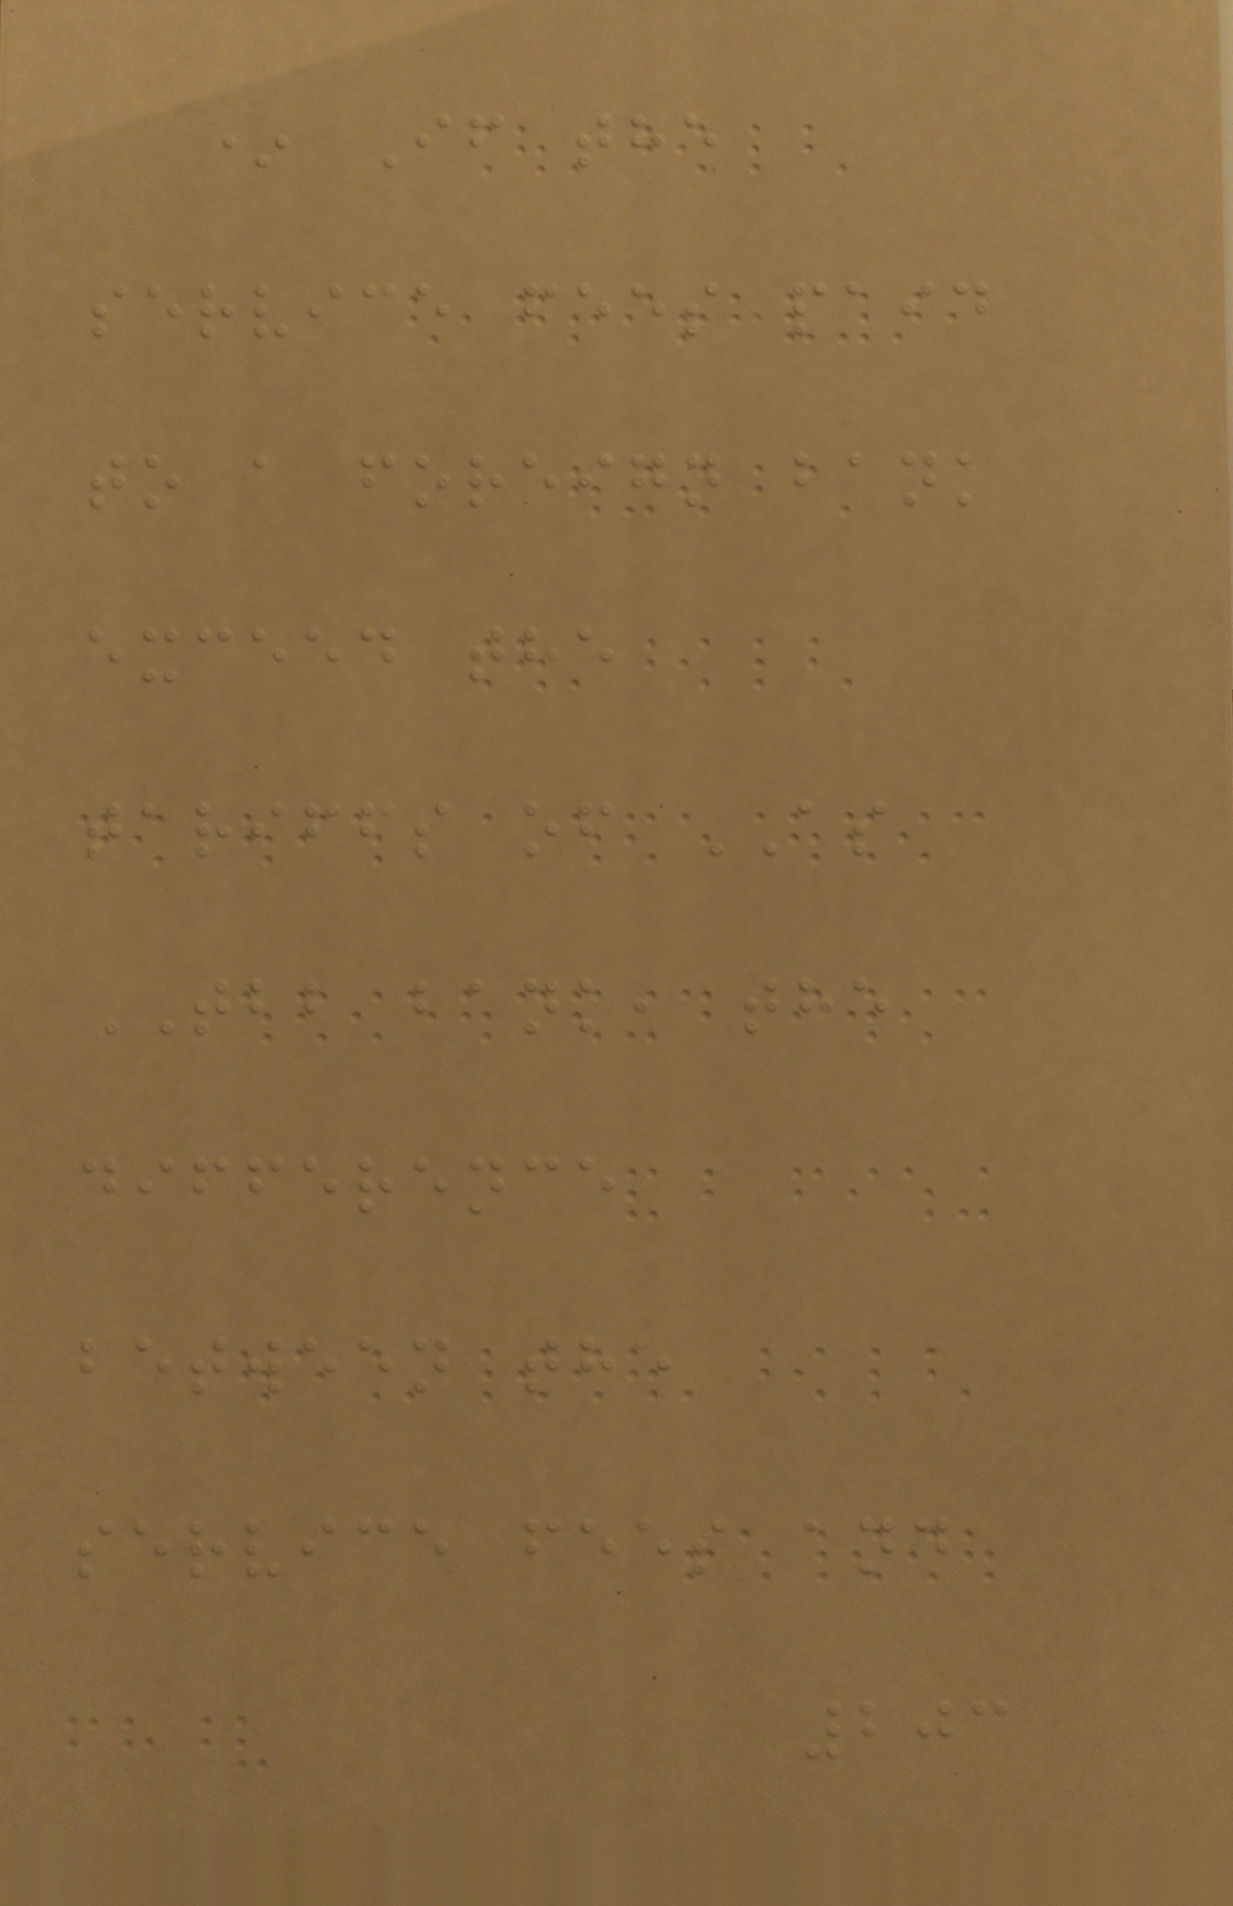* If the
service fees paid
to a foreign bank
exceed the
tariffs of AS
TBB bank, the
difference
between the
service fees and
203
